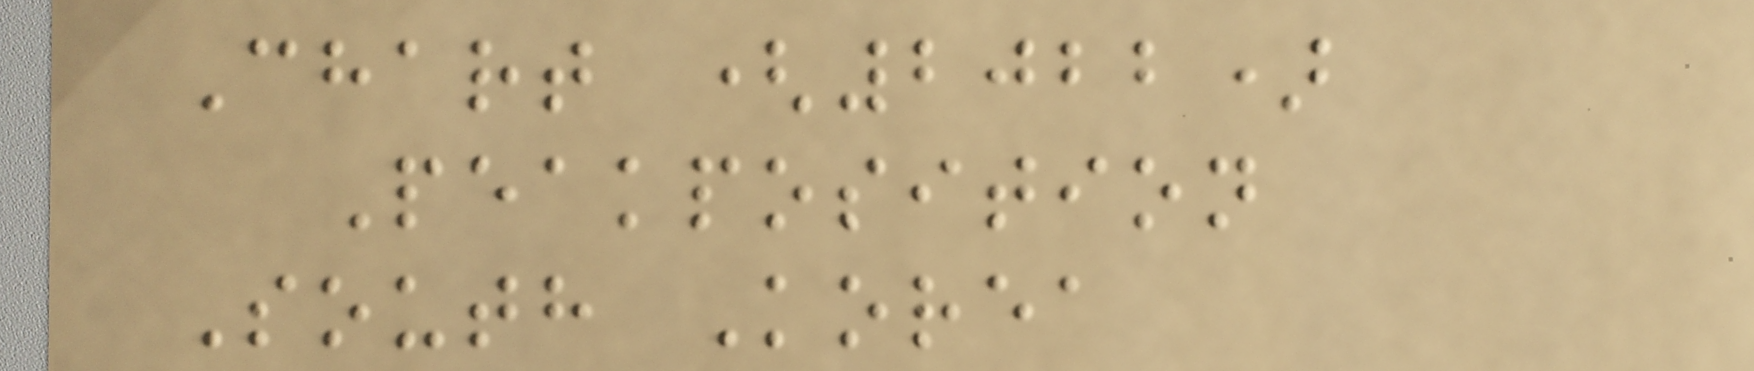Chart (2022)
Peakposition
South Korea
